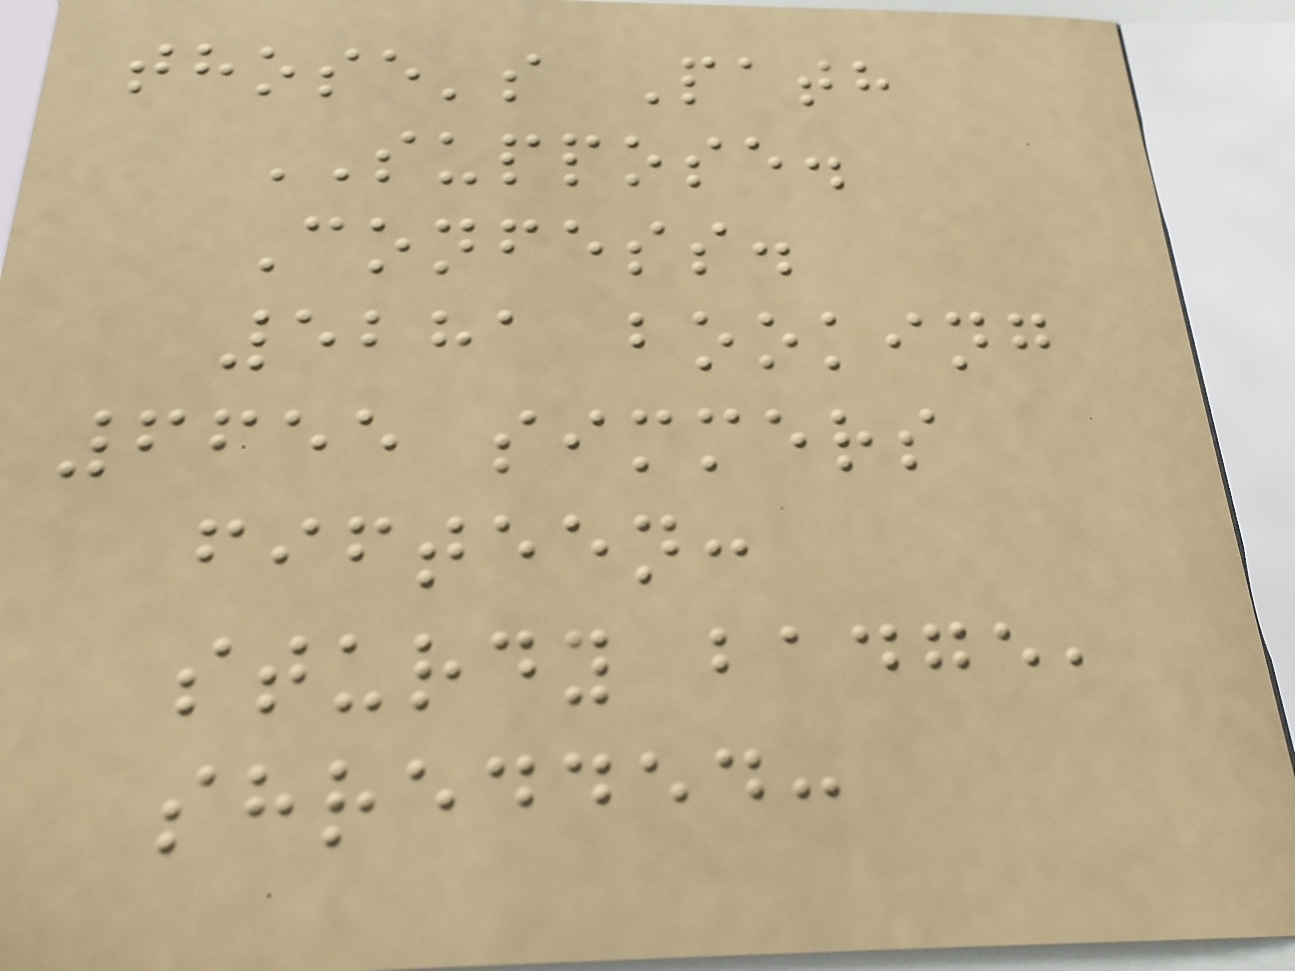those's Path
SUPPOSE.
Confess.
5281 booking
6655 simmers
fifteen:
sturdy badge,
shredded:
